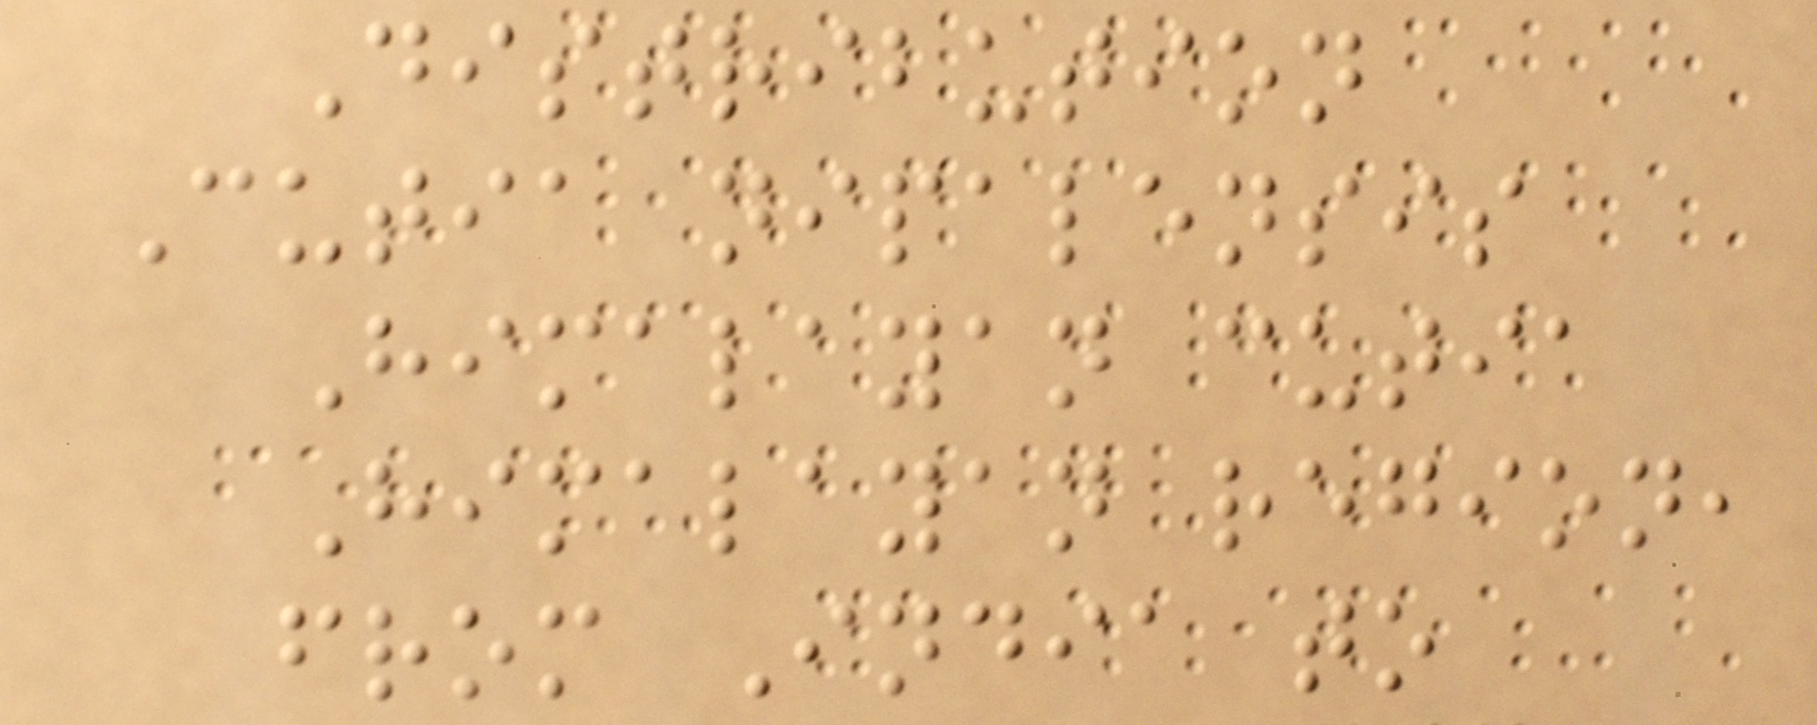Distribution
Cutia nipalensis
Himalayan cutia
Himalayan region,
from India to
